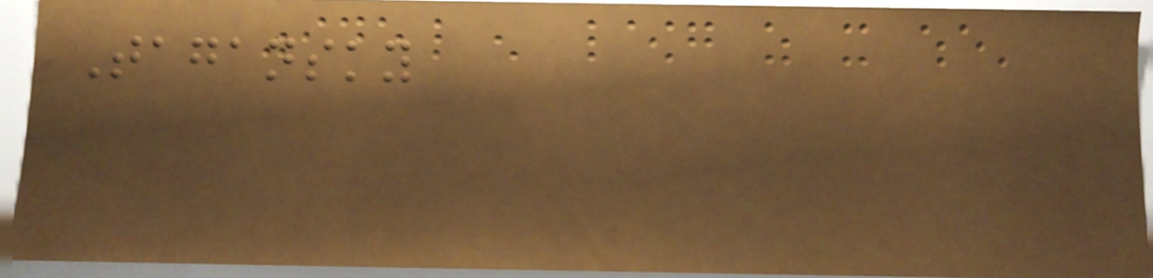Tagansky
